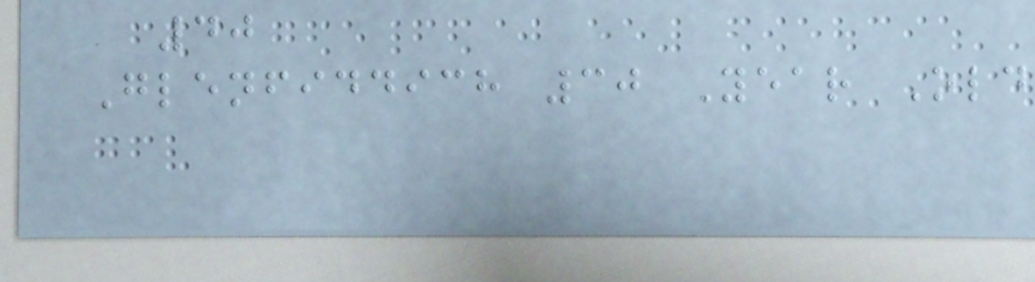40
Glenfiddich 30 Year Old
